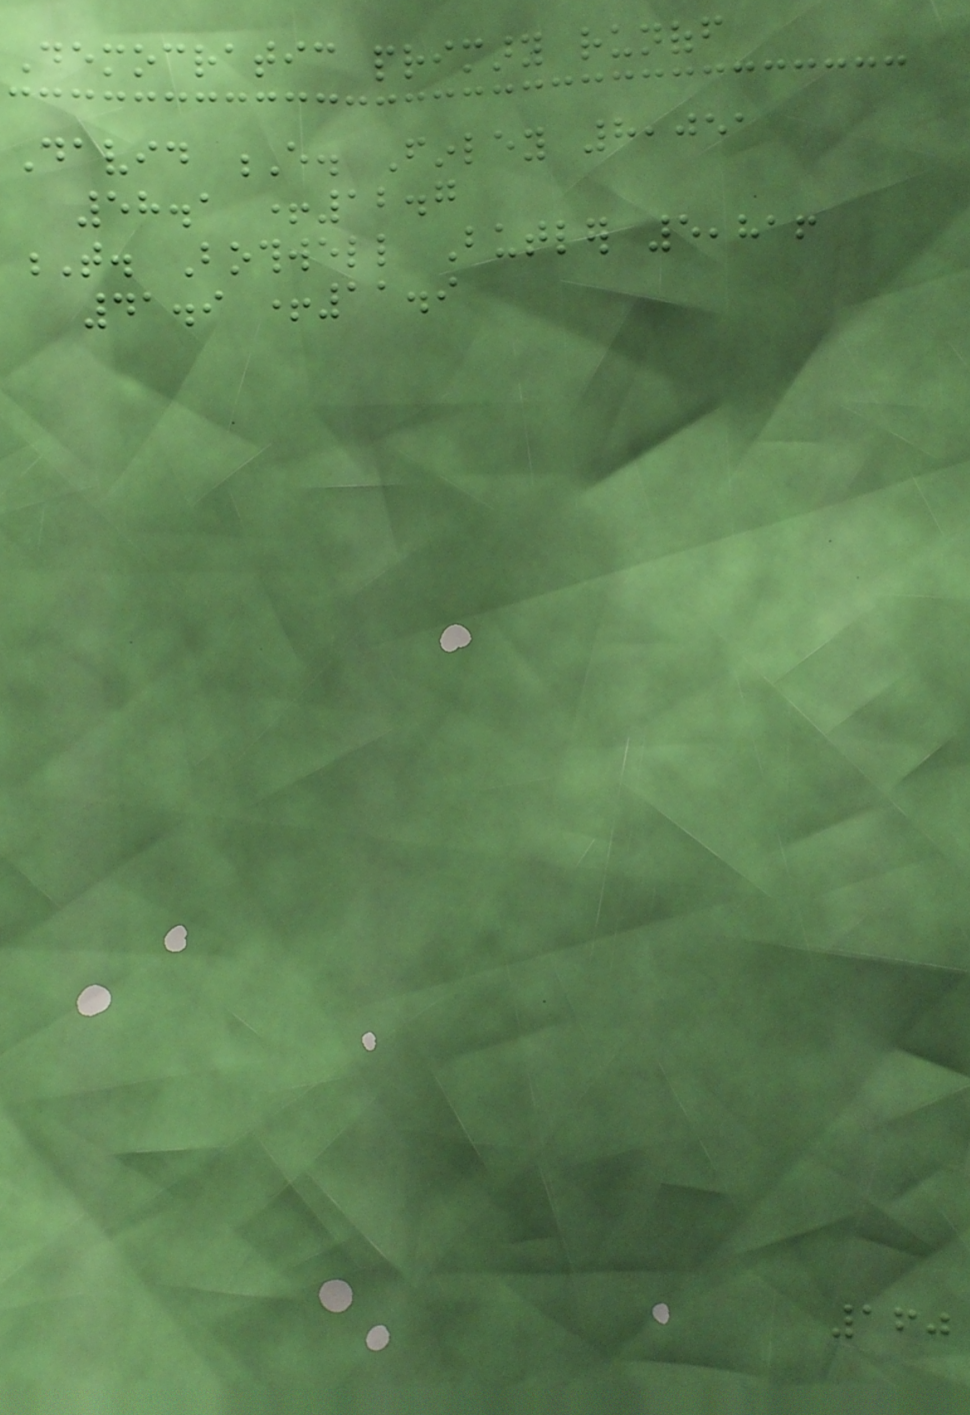Democratic primary runoff
David E. Finley 8,051
58.1 +12.7
T. Bothwell Butler 5,816
41.9 +11.9
160
